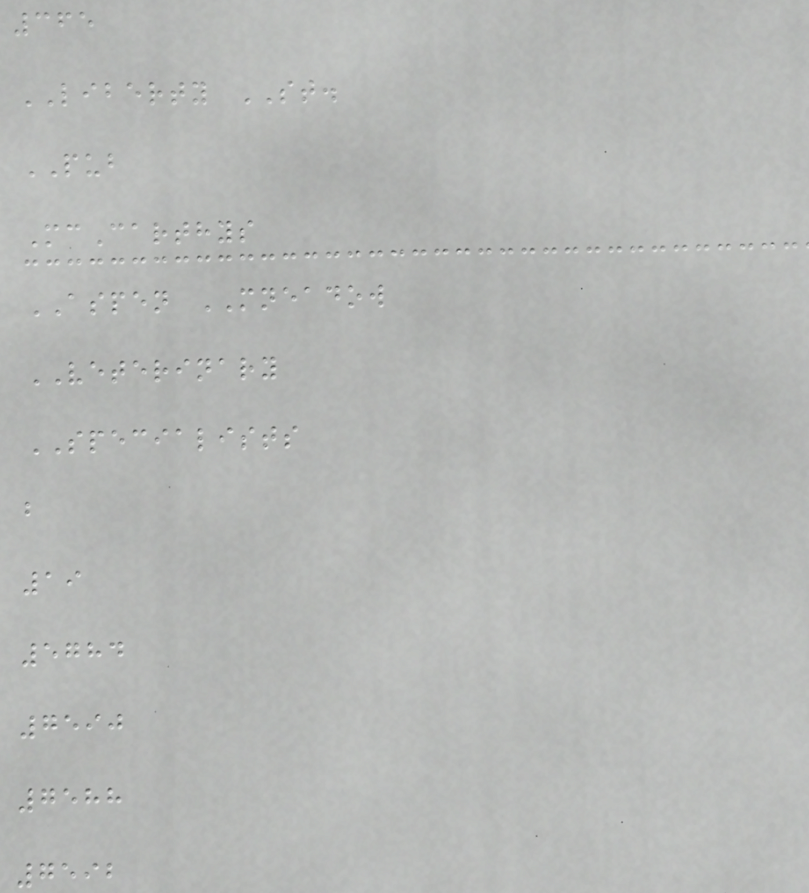365
LIBERTY ST.
PUB
McCarthys
ASPEN MNEADOW
VETERINARY
SPECIALISTS
b
19
5784
7590
7588
7592
